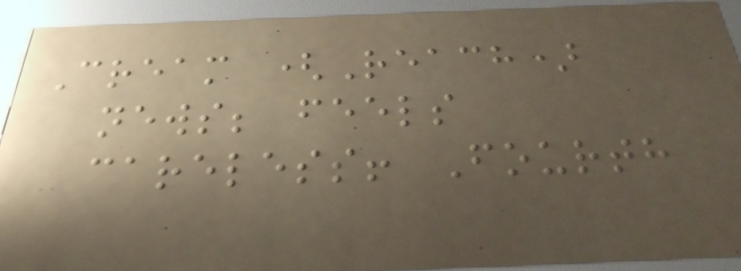Cream (Reach)
news; feels
careless! Fourth
